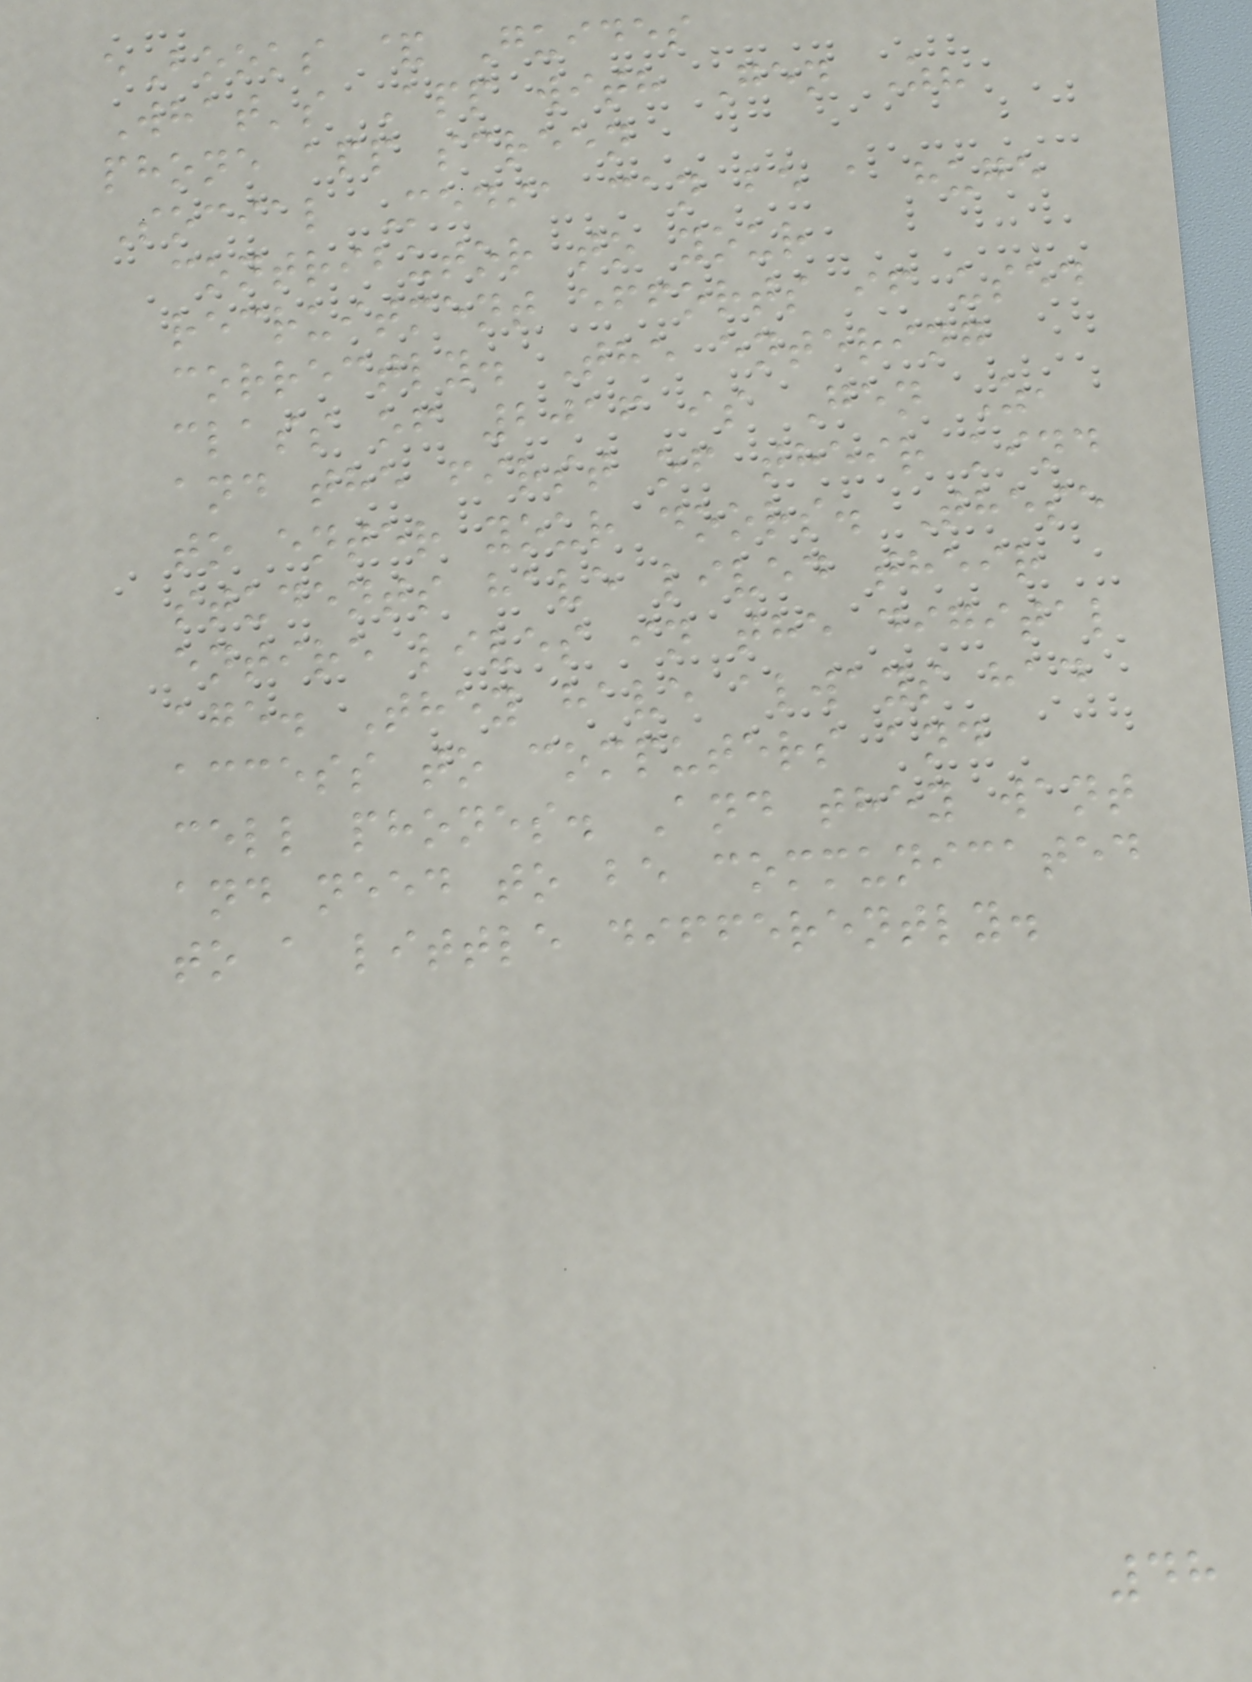eBooks & Guides
What's App with Gen Z?
phone app screen
Social Media can be a huge
contributor to your
recruitment efforts if used
correctly. The entering
class of 2016 is Gen Z,
and the first of their kind
to enter your doors. These
students have lived their
entire lives in the digital
age. They have always had
access to computers and
cell phones. And they want
and need to be communicated
to a little differently.
48
